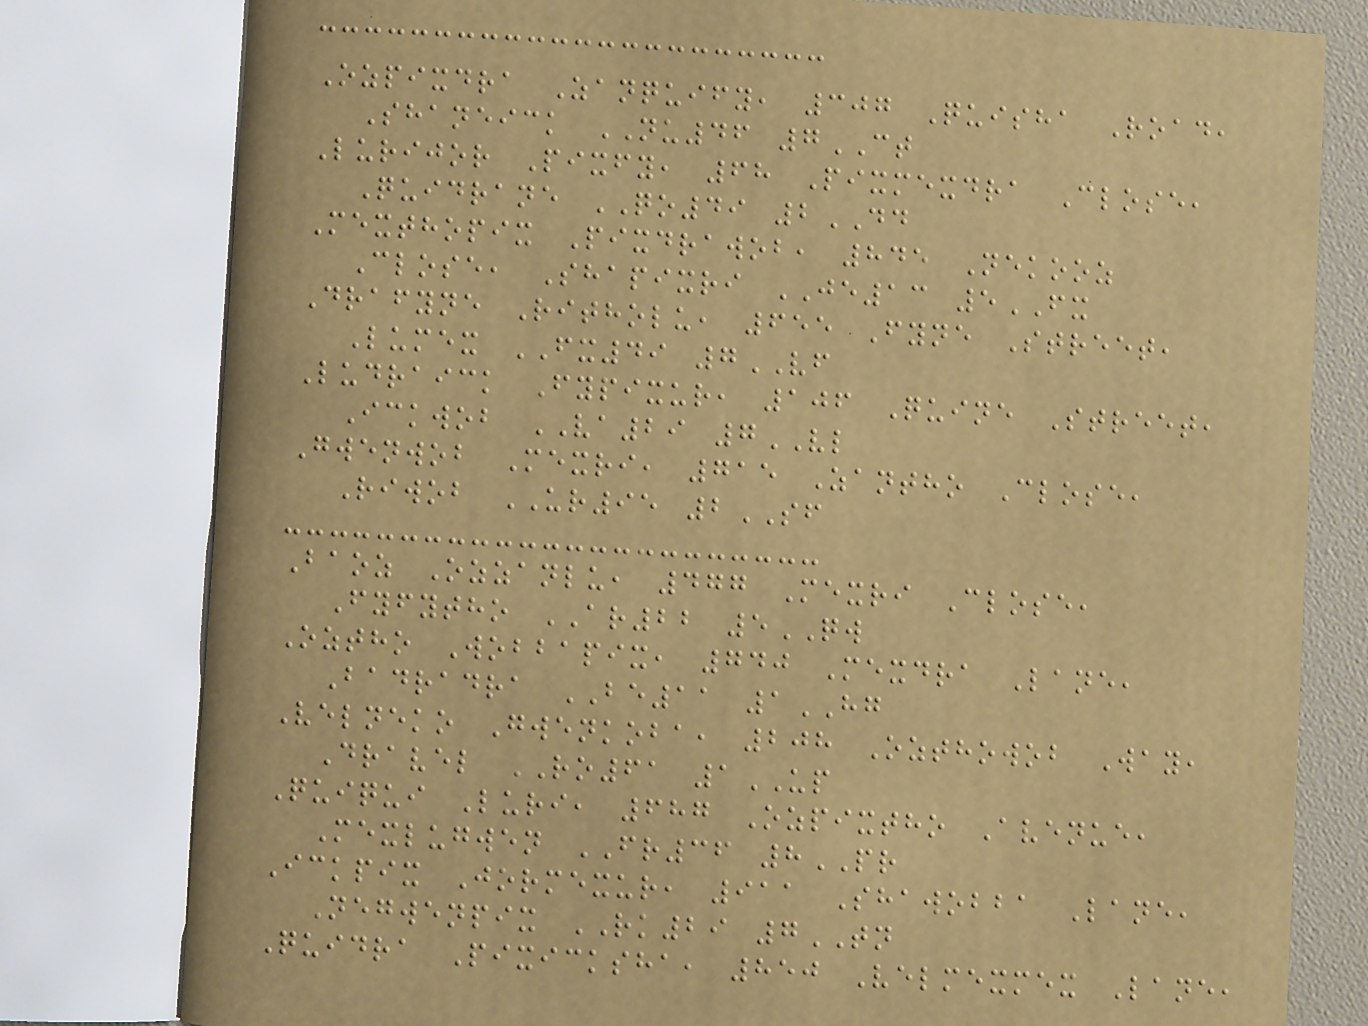Ozpixdra Zanquify, 307 Quisha Road,
Shaneick NU46 7CT
Lurijor Pixfy, 68 Pixmexdra Close,
Quidrane QO49 2DD
Mexthopix Pixdrawob, 845 Nekooz
Close, Shapixri JE13 5FX
Drafyne Ritholu, 655 Fyne Street,
Lumex FX49 7VF
Ludraick Fypixur, 106 Quine Street,
Ickwob VA29 7VL
Gwenwob Mexri, 715 Zantho Close,
Riwob UR95 2SF
Baoz Ozzanlu, 477 Mexri Close,
Fyfytho AR22 5QW
Oztho Wobbapix, 740 Mexdra Lane,
Badradra BE11 1HG
Velneko Gwenkoba, 208 Ozthowob Way,
Dravel RO61 1UP
Quiqui Luri, 687 Ozpixtho Avenue,
Mexlugwen FR36 8PR
Ickpix Jormexur, 911 Shawobba Lane,
Negwenpix RK29 7TN
Quidra Pixicksha, 850 Velmexmex Lane,
